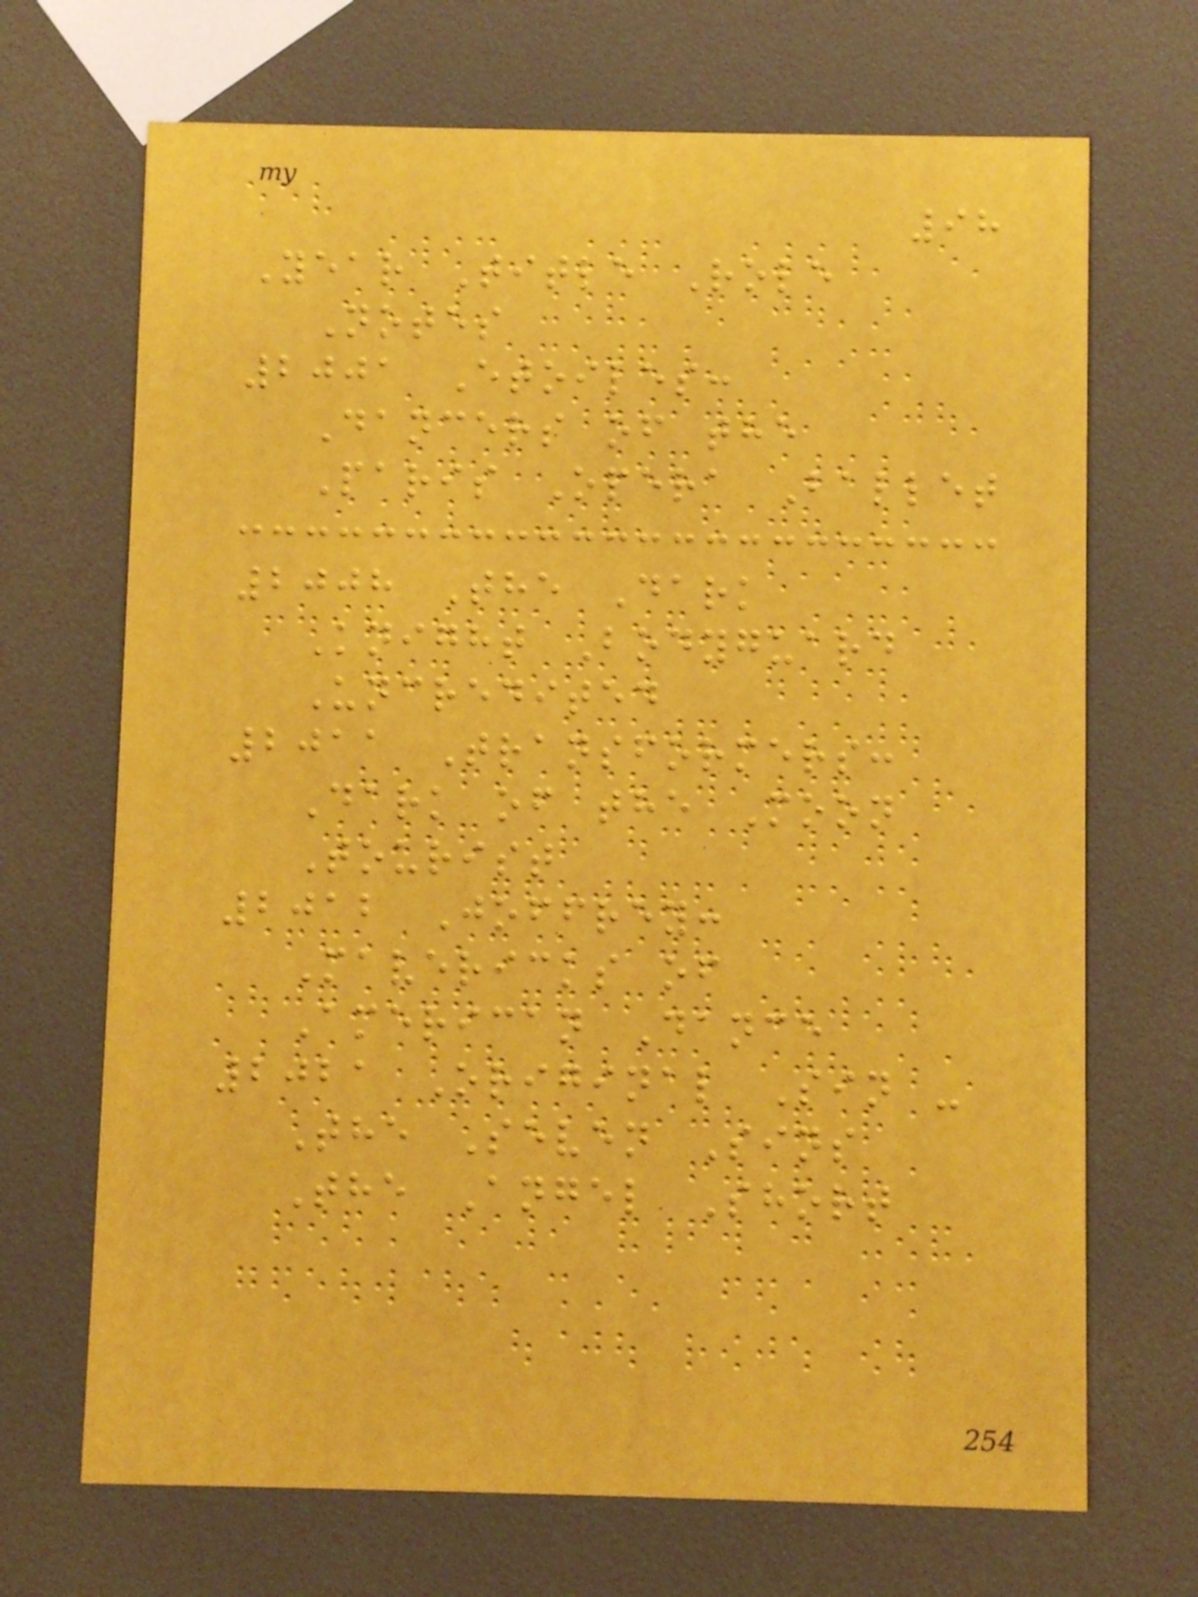98
Year Title Role
Notes
2001 Etoiles:
Dancers of the
Paris Opera Ballet
2008 The Dark
Knight Bodyguard
Uncredited
2011 Transformers:
Dark of the Moon
Tourist
2012 Joffrey:
Mavericks of
American Dance
2021 Original Sin -
The Seven Sins
The Angel Short
